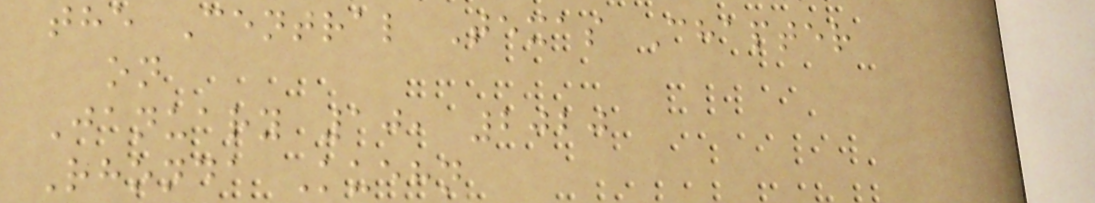the Central Texas Chapter
on
January 10, 2020
Rhonda Kuehn
